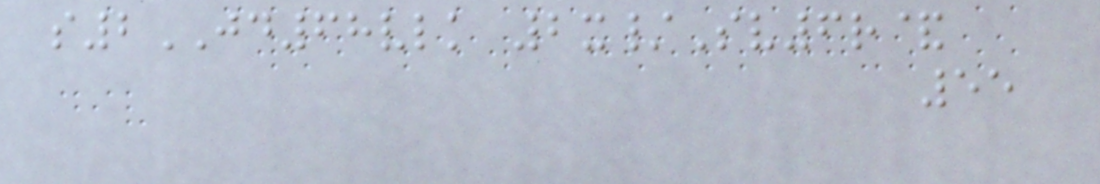s2JD68vlk 2x/Sv6r&
55
